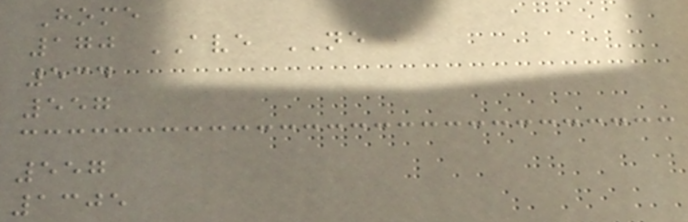Home
170 AVE NE
534
557
557
1305
